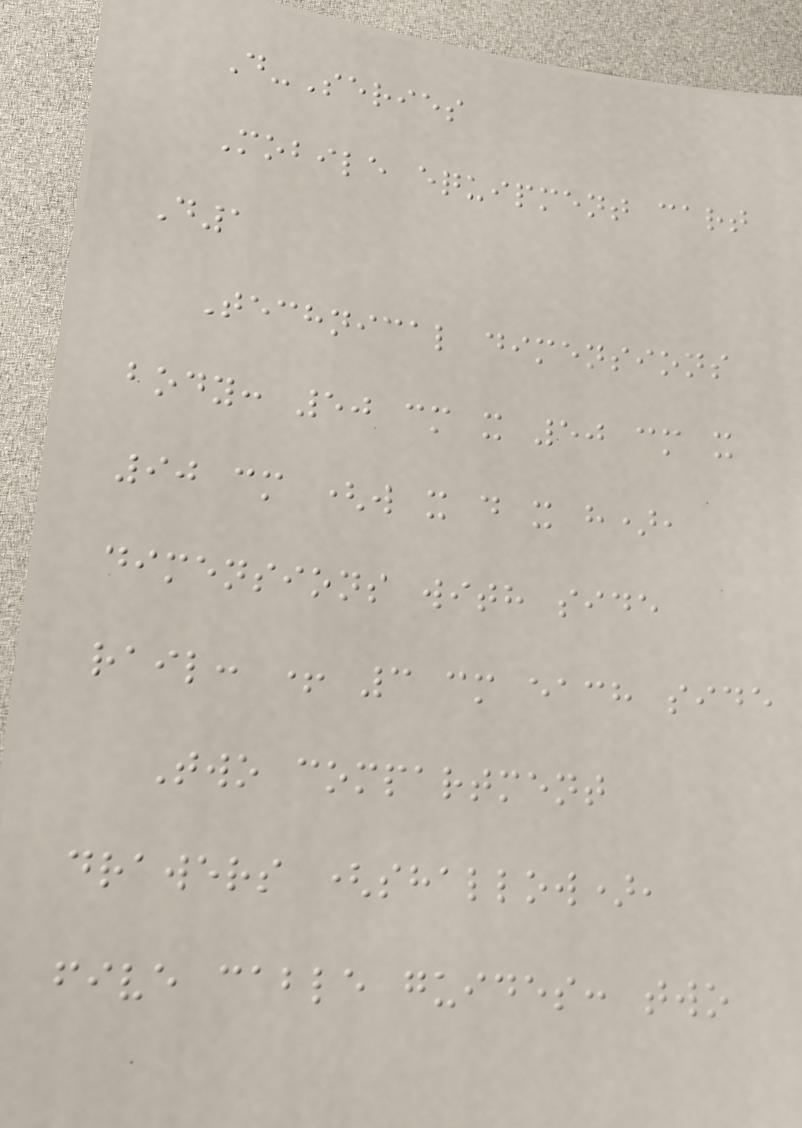D-Series
Mobile equipment cart
D1
Technical dimensions
body: 50 cm x 50 cm x
90 cm (w x d x h),
dimensions with side
rail: + 3 cm each side
Two compartment
drawers (shallow),
five cable guides: two
